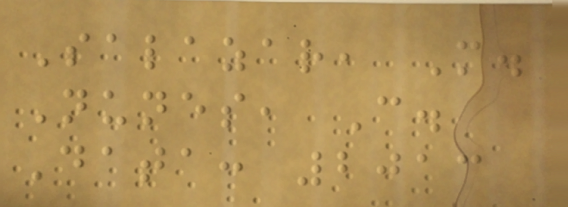Salazar, M.
Nunes, C.
Data: 2013
